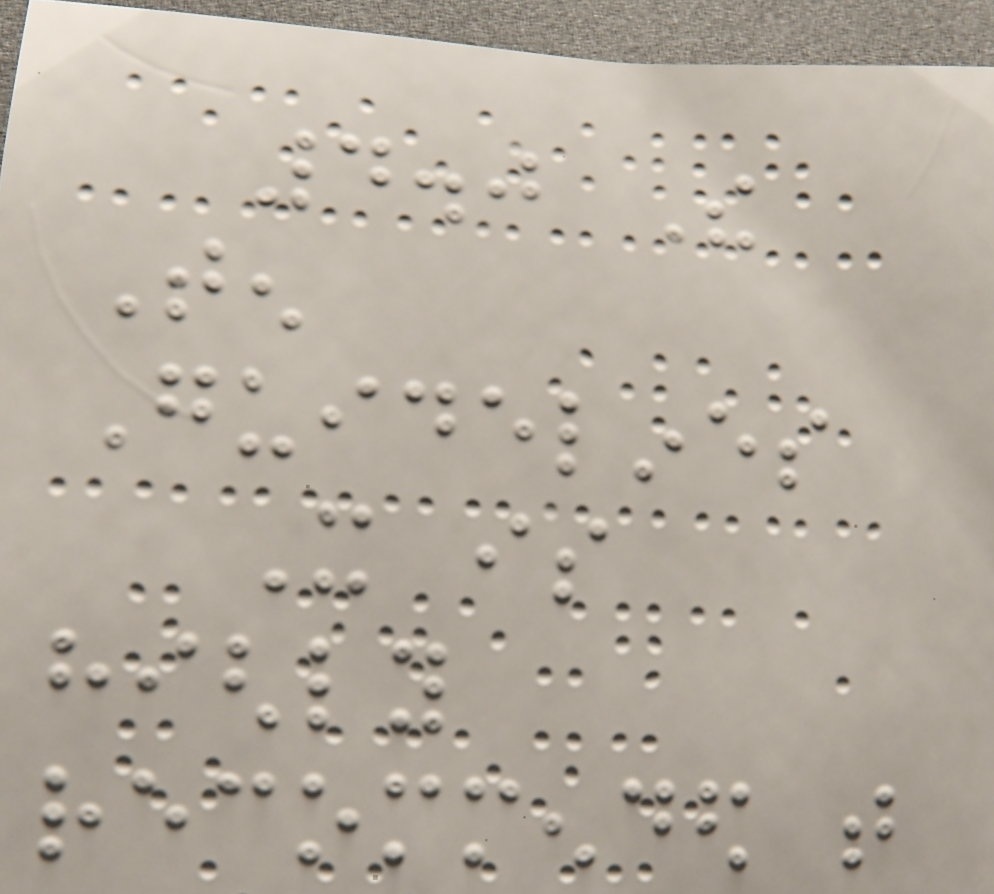4.0 The
Ten
Guidelines
It is
highly
recommended that
